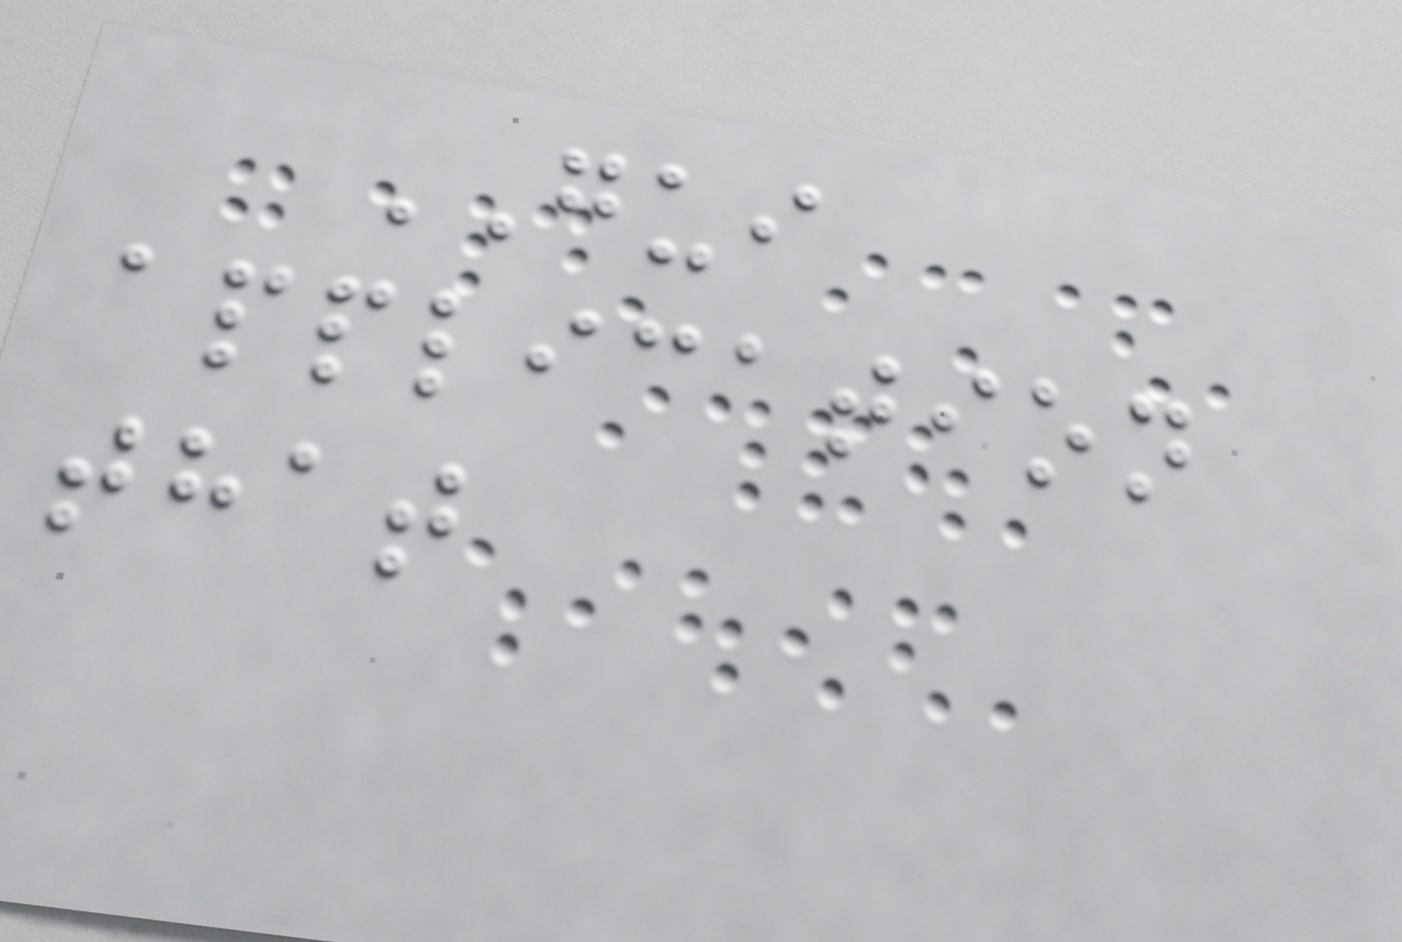GUI
application
that
